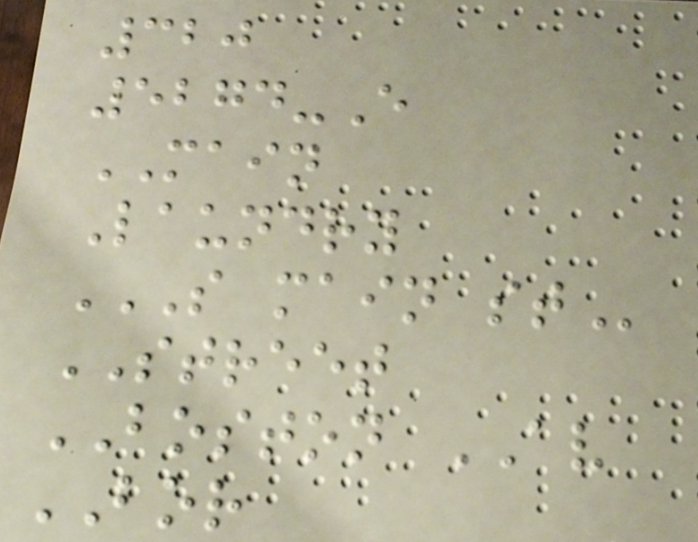320
5274-E
MAIN
Laundry
S MAIN ST
STREET
BOSTON AV
BOR
